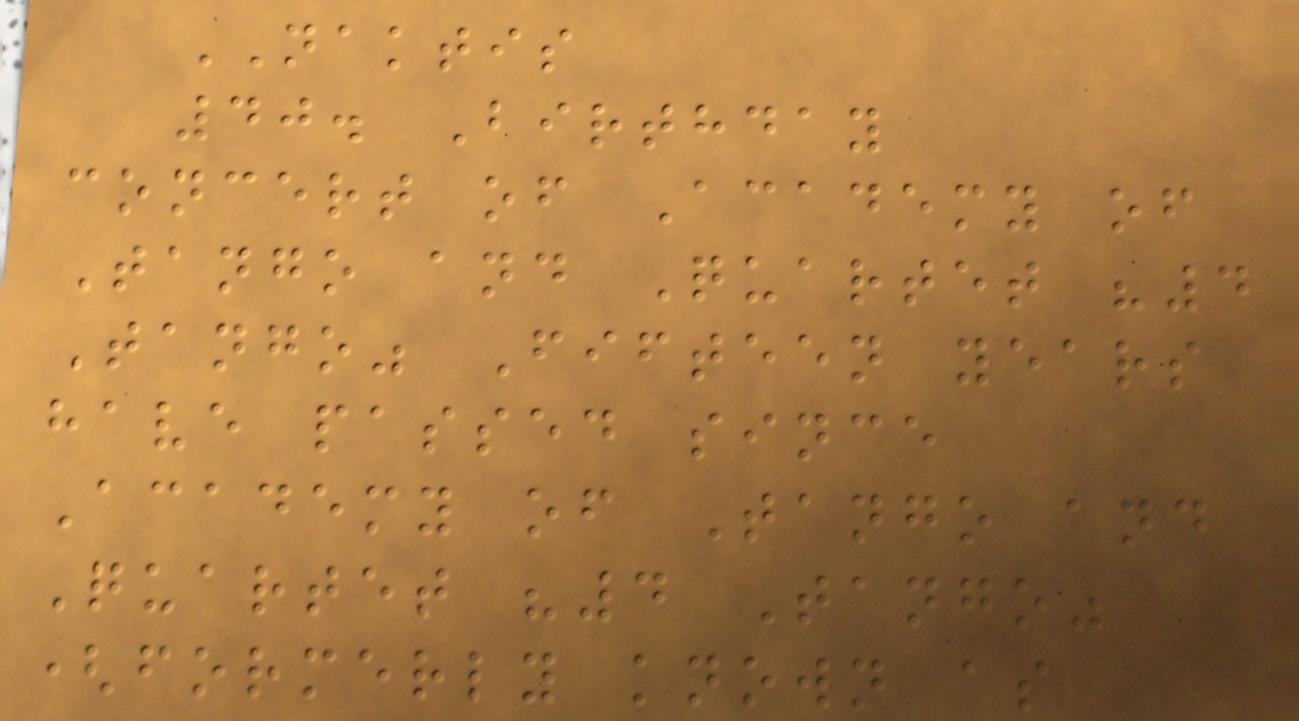NAKTIS
40. Birthday
concert of Academy of
Tango and Quartet "4
Tango" Fifteen years
have passed since
Academy of Tango and
Quartet "4 Tango"
(formerly known as
